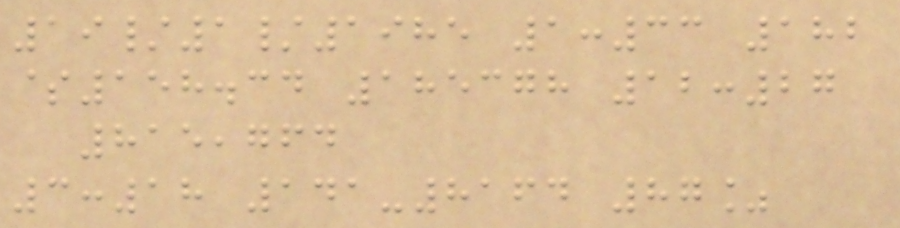19/1/1985 1:33 182
$158.34 185378 12:27
815,764
3:18 141-8164 87%
